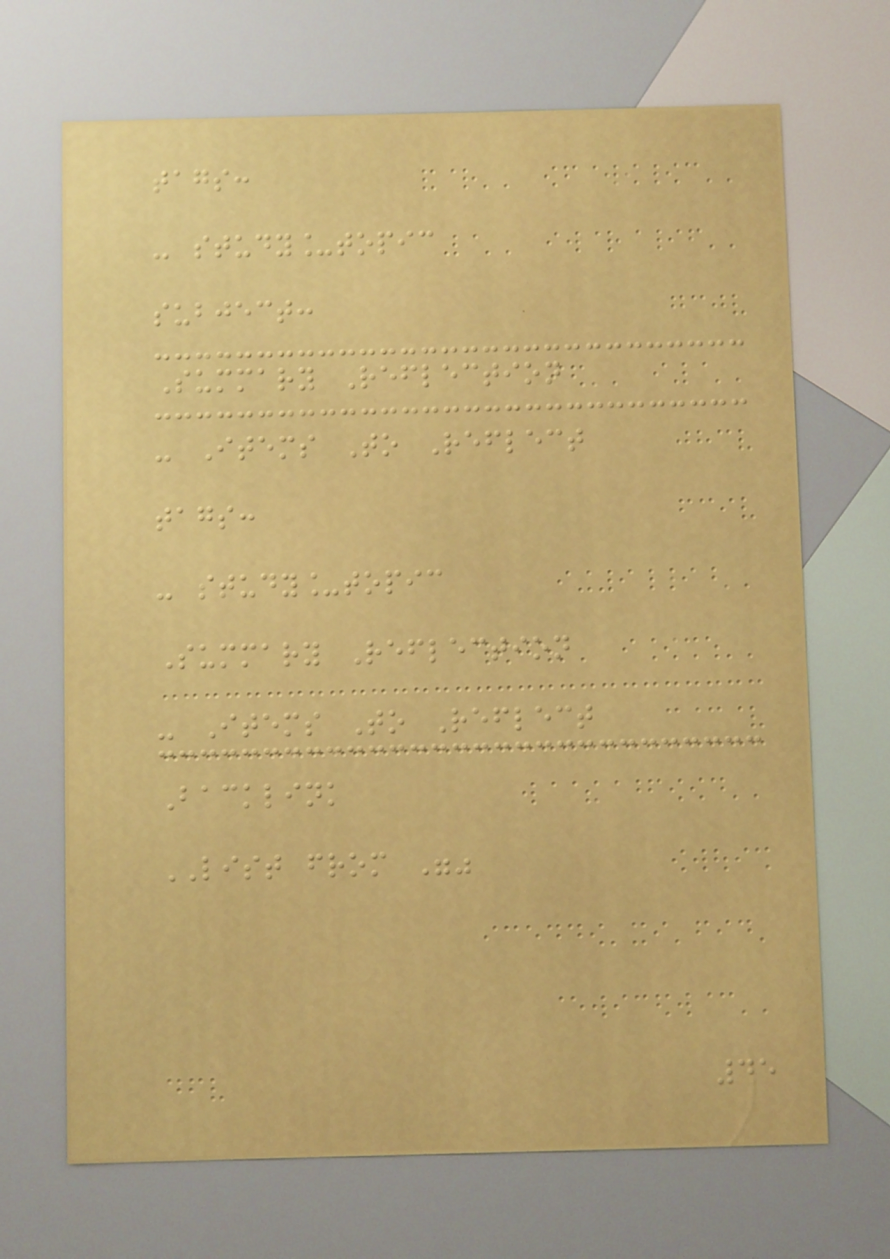tags:
- study_topic
subject:
Summary Reflection
- Items To Reflect
tags:
- study_topic
Summary Reflection
- Items To Reflect
Backlink
LIST from ""
45
